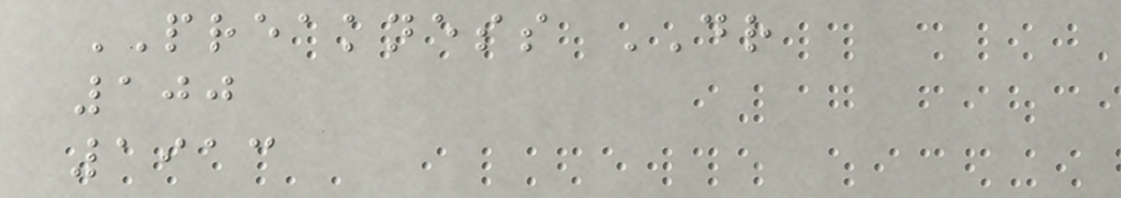PREAKNESS DR
100
1913
